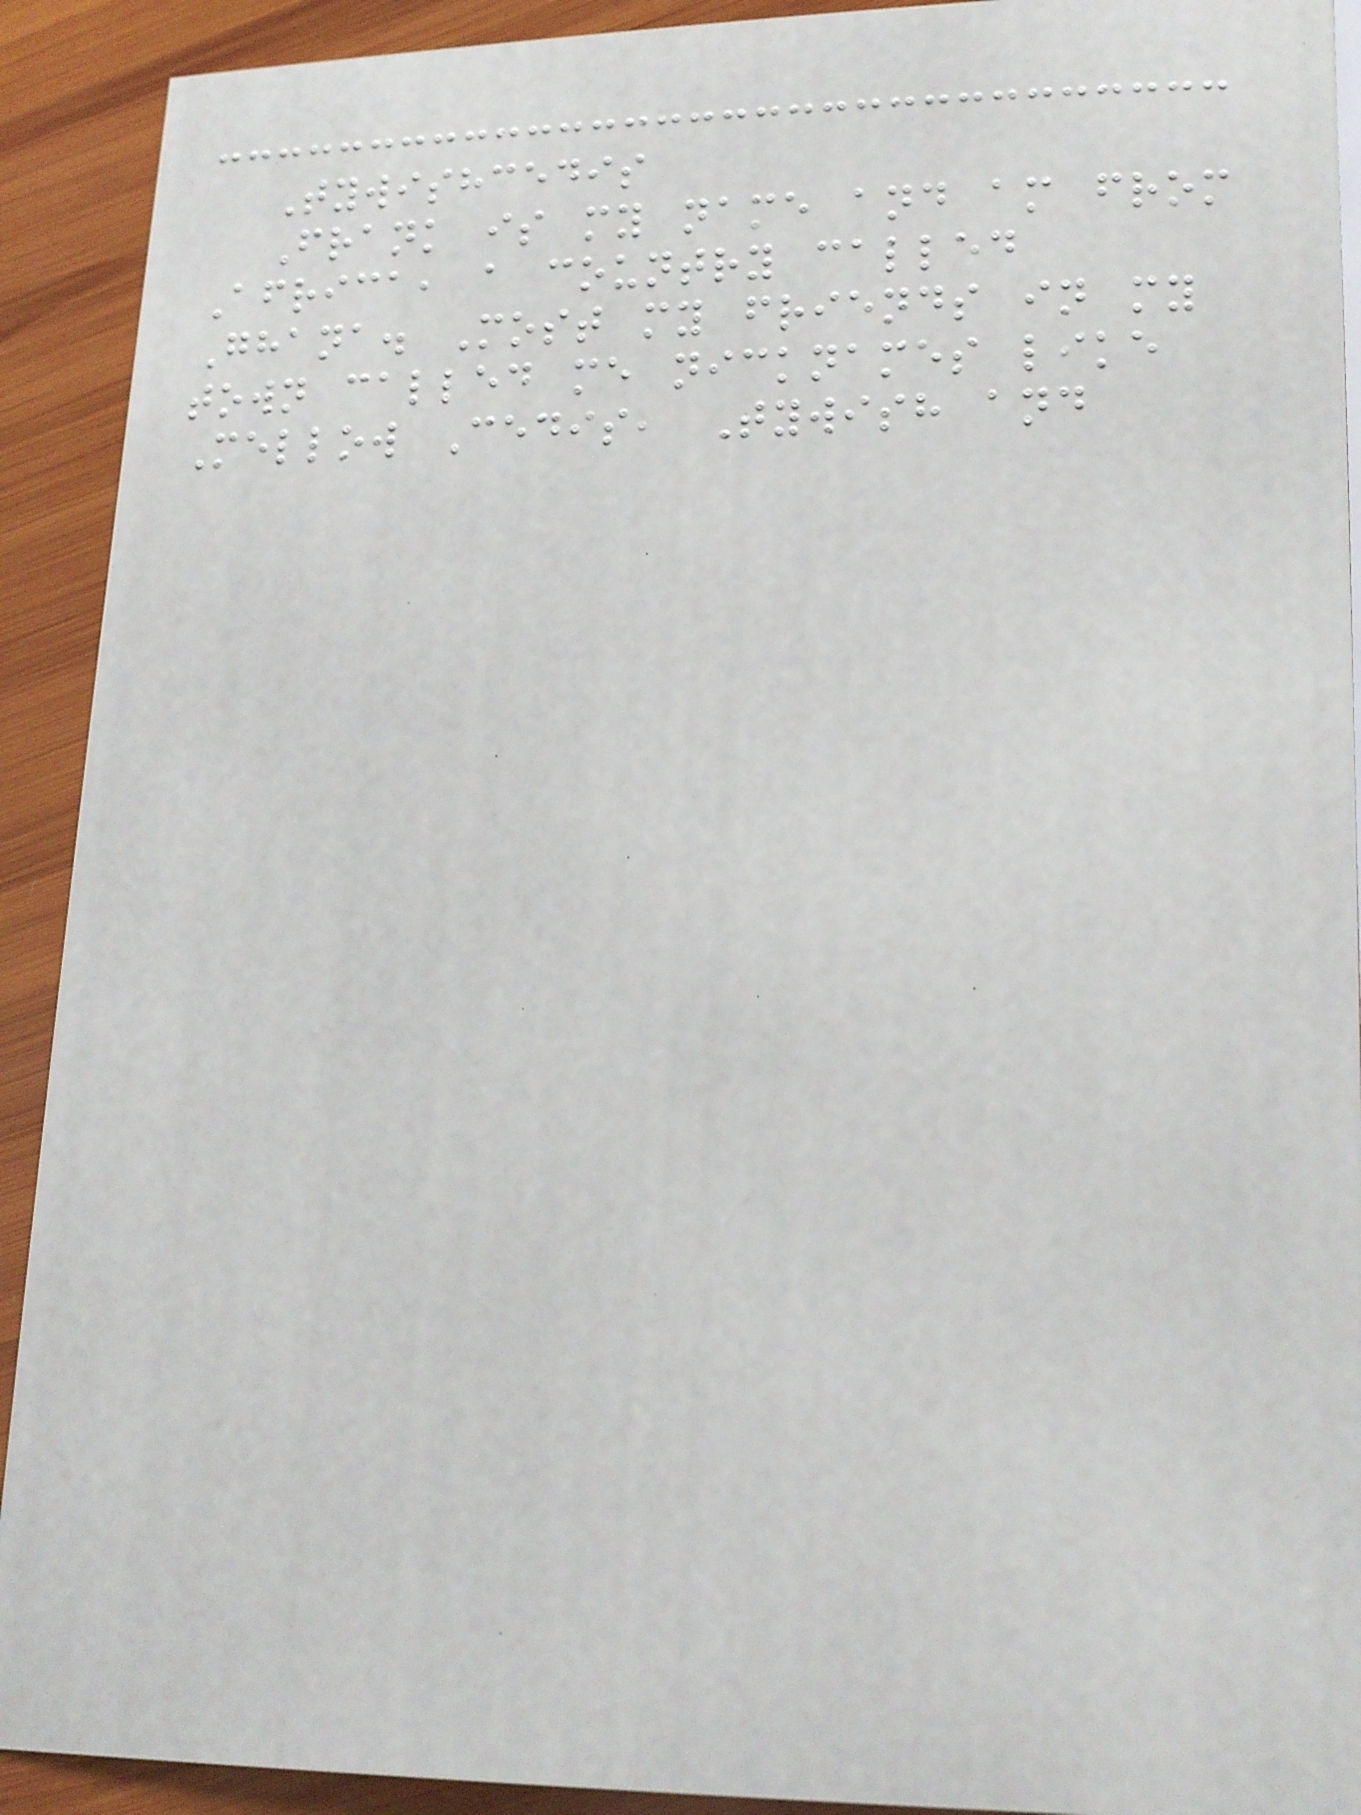Tywishcedis
Frank is my name and am from
Africa, a country called
Ghana. Most my friends in my
town called me nicknames like
Mellow Cedis, Tywish and
